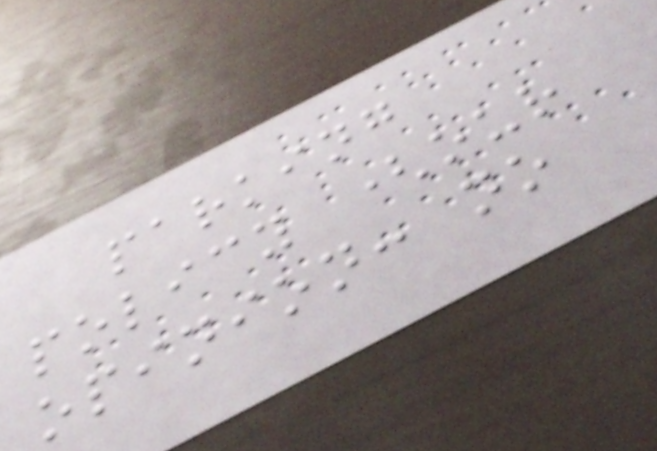parking
policy (our
opinion: no
